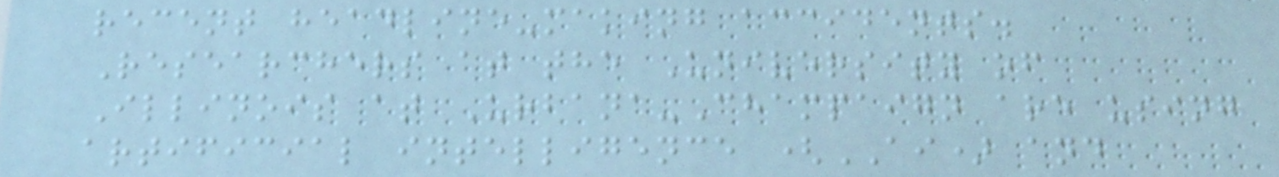recent headline-making accidents.
Researchers at the University of
Illinois at Urbana-Champaign are using
artificial intelligence (AI) and
